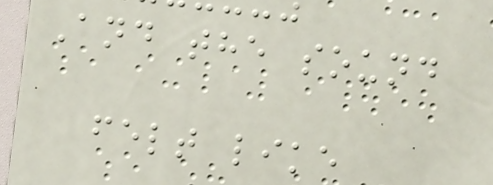And the sound
felt like
